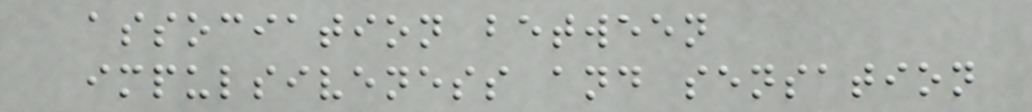association between
impulsiveness and sensation
